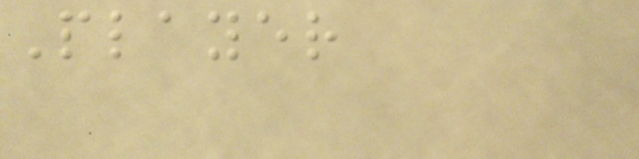Player
